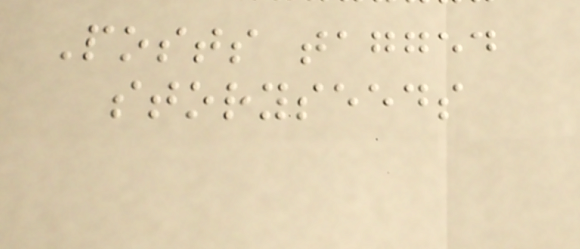Posts tagged
storyseeds
